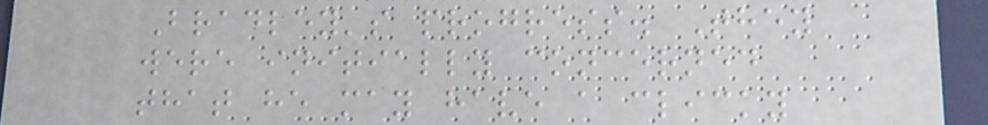Bradley's progress. They
were initially concerned
that he may have a clicky
